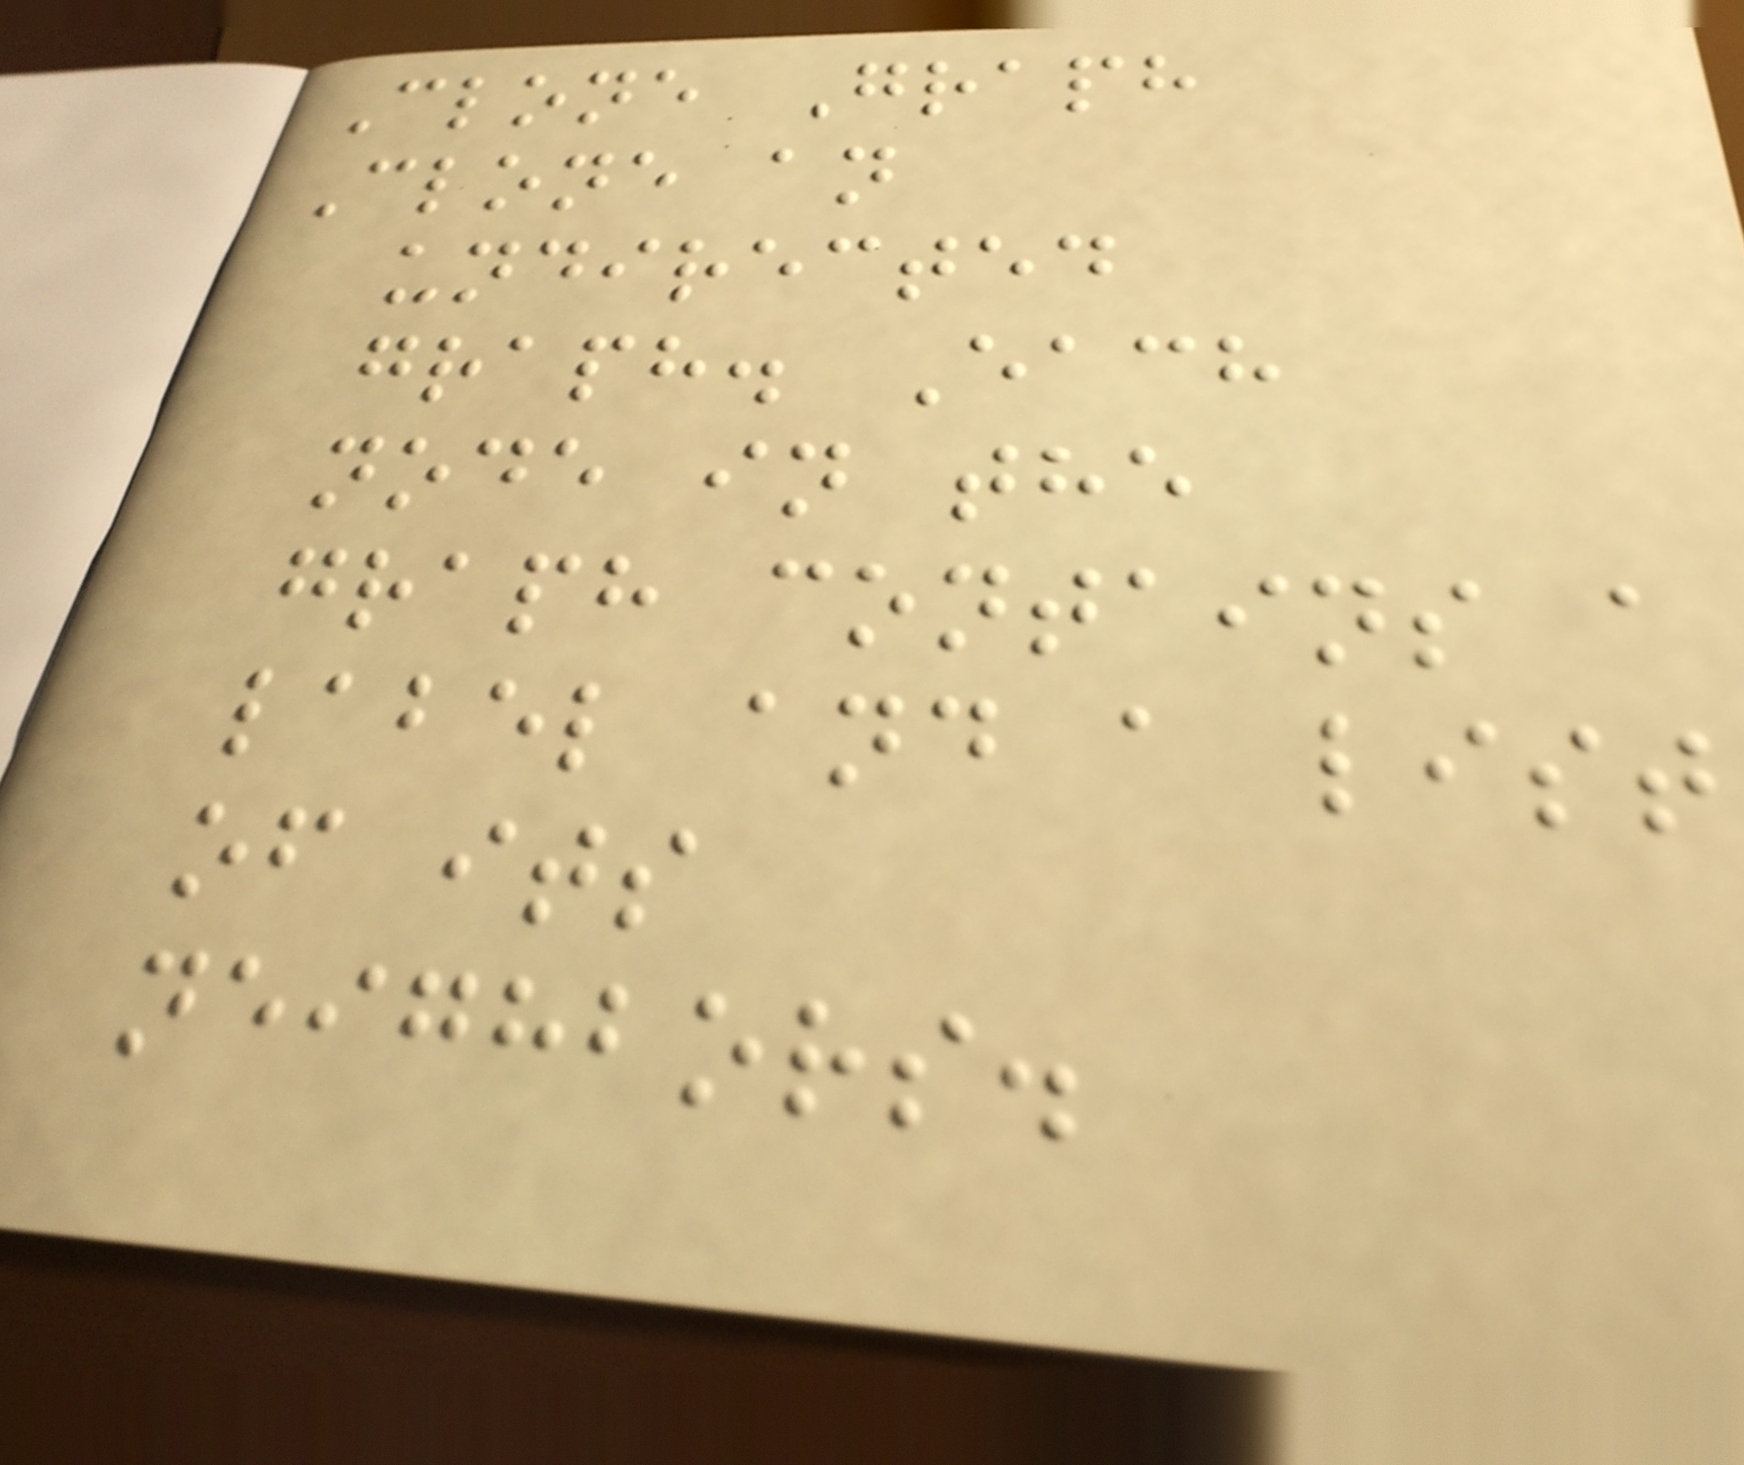Clone Graph
Clone an
undirected
graph. Each
node in the
graph contains a
label and a list
of its
neighbors.
